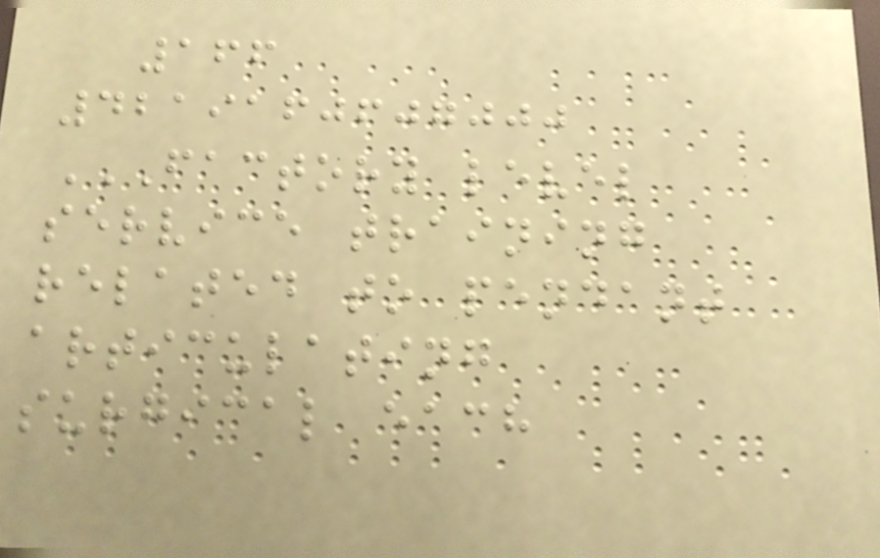166
4219160607000
FACTORY LEVEL
SERVICE TRAINING
RELATED TO PENDANT
ARTICULATING
SURGICAL EACH
